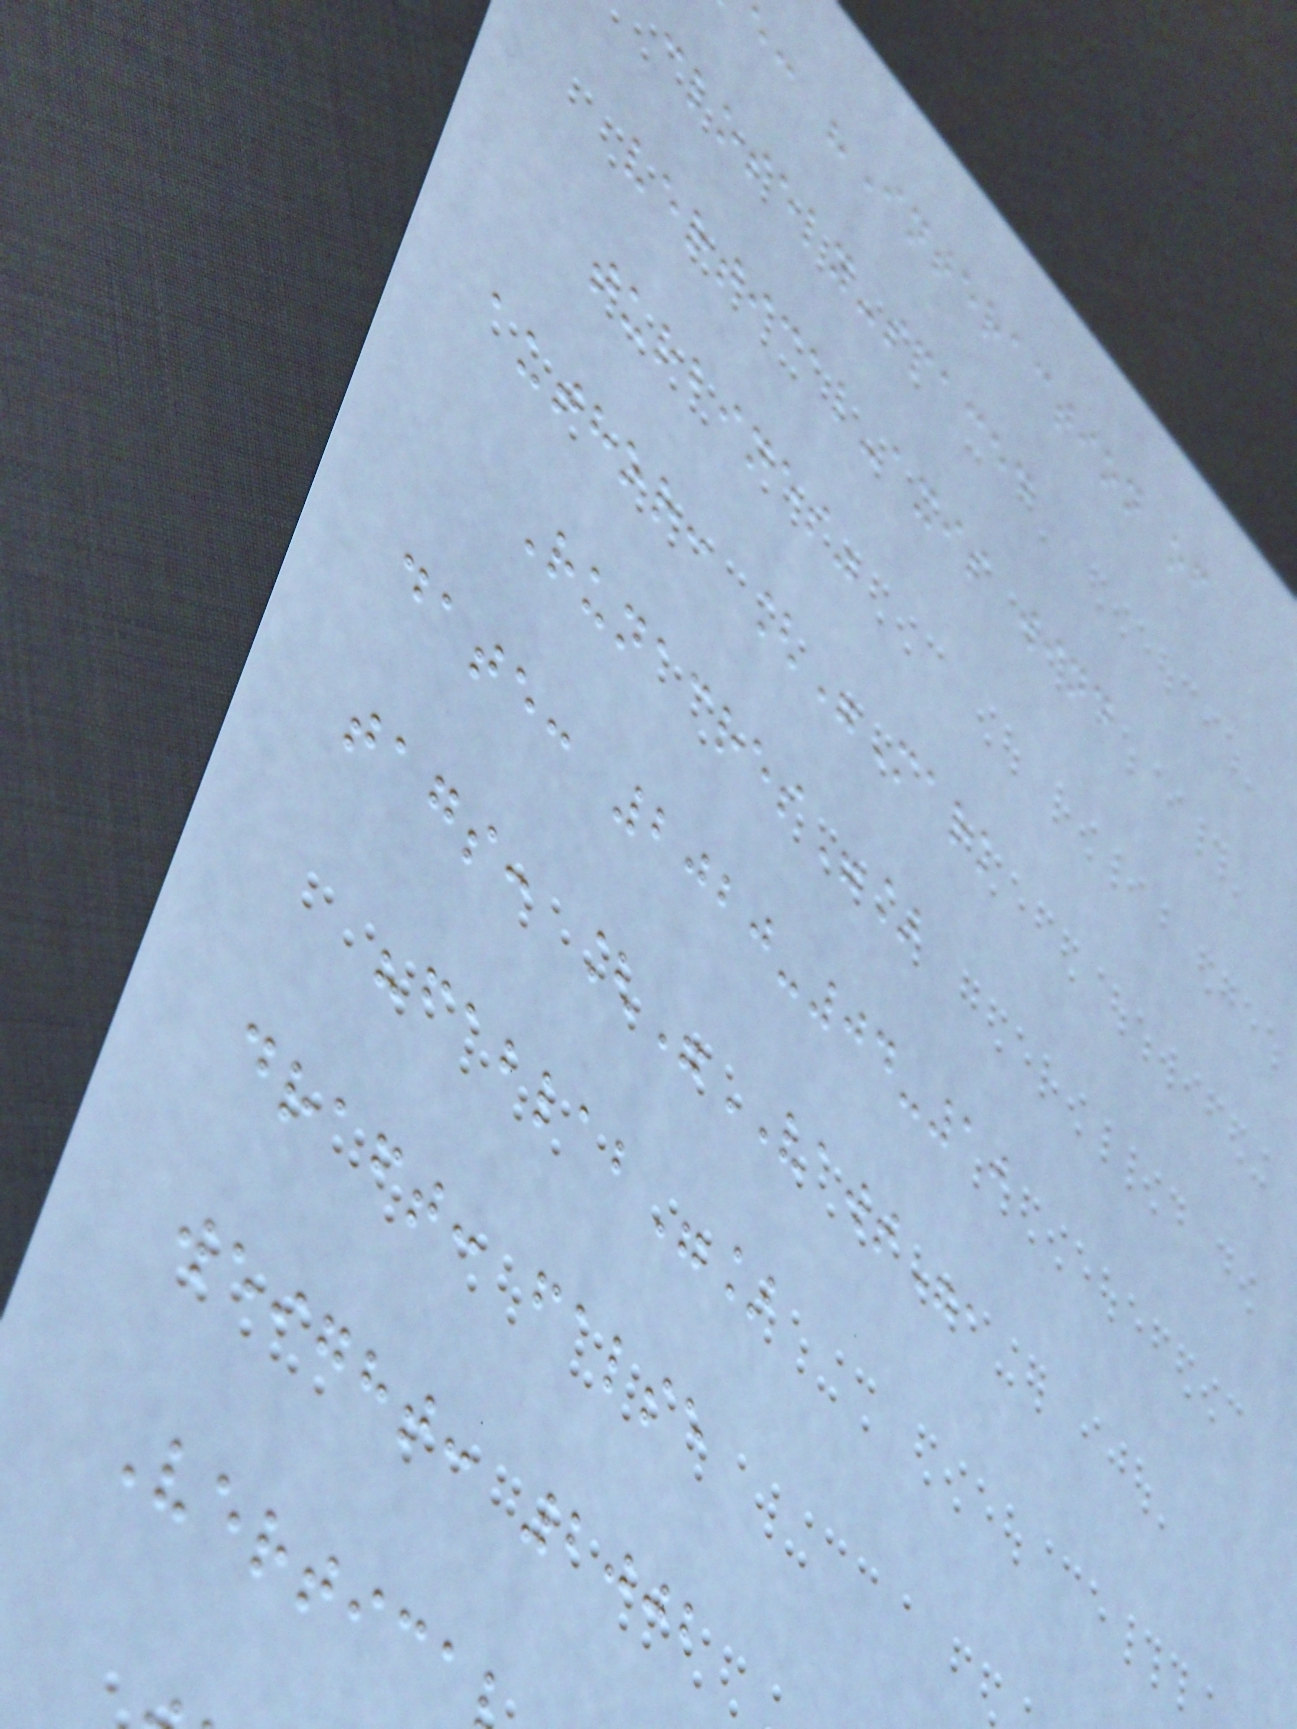e: "Interaction of
closely-spaced
vertical-axis wind
turbines"
author: ["Mark
Runacres"]
date: 2020-04-10
tags: ["VAWT",
"fablab"]
draft: false
weight: 2002
Vertica
